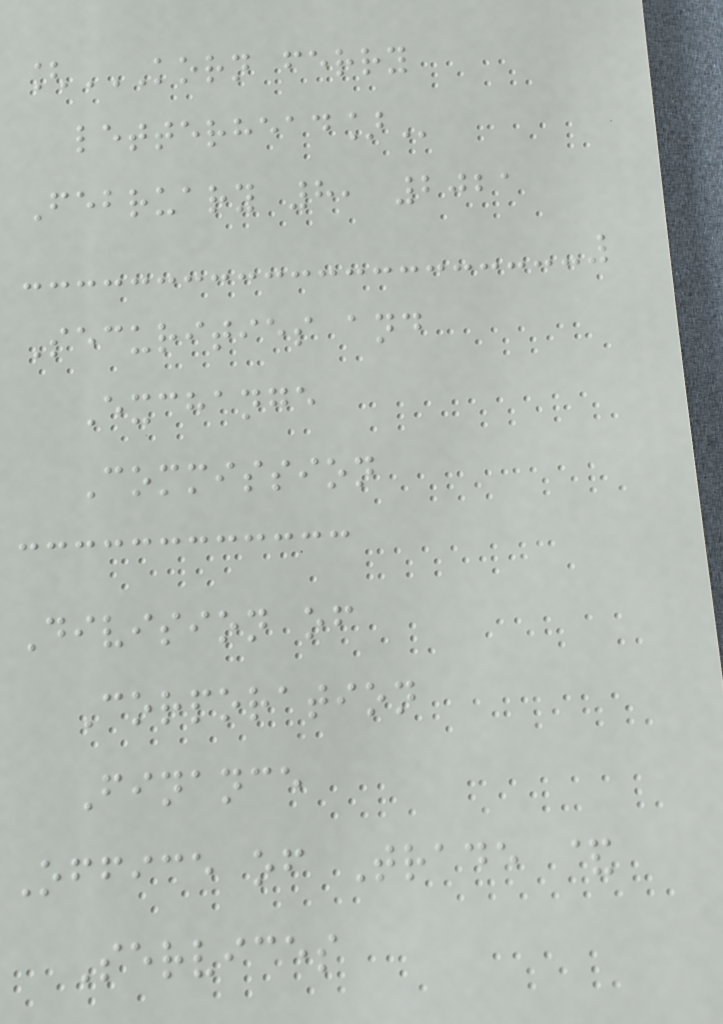[KORN FERRY
LETTERHEAD]
February 8, 2021
Securities and
Exchange
Commission
Division of
Corporation
Finance
Office of Trade &
Services
